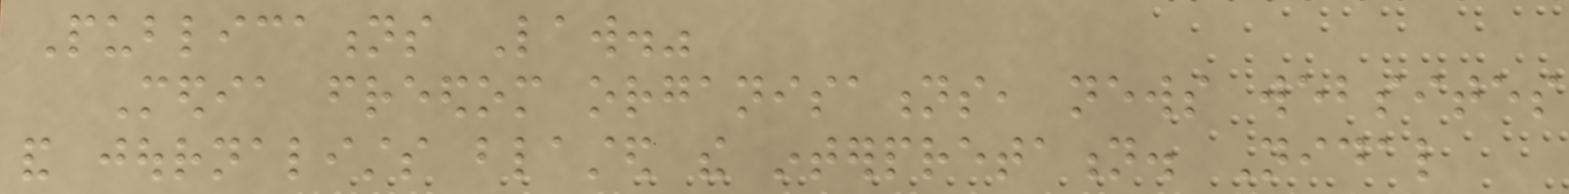Publications Law."
Media freedom organisations, news websites
and journalists blasted the interpretation. Nidal
